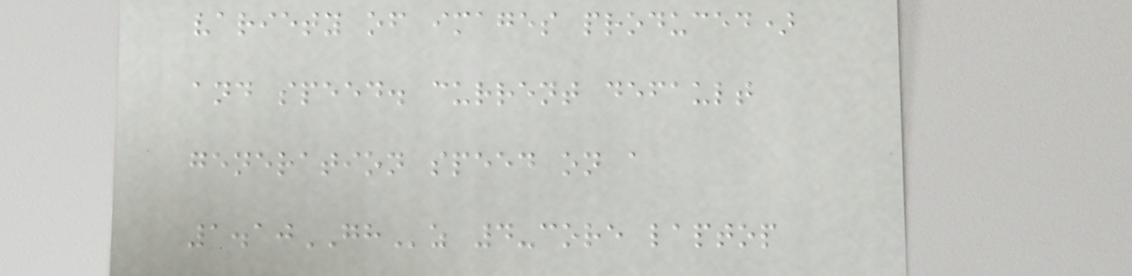variety of images produced)
and speed. current default
generation speed on a
1.10GHz 4-core laptop
